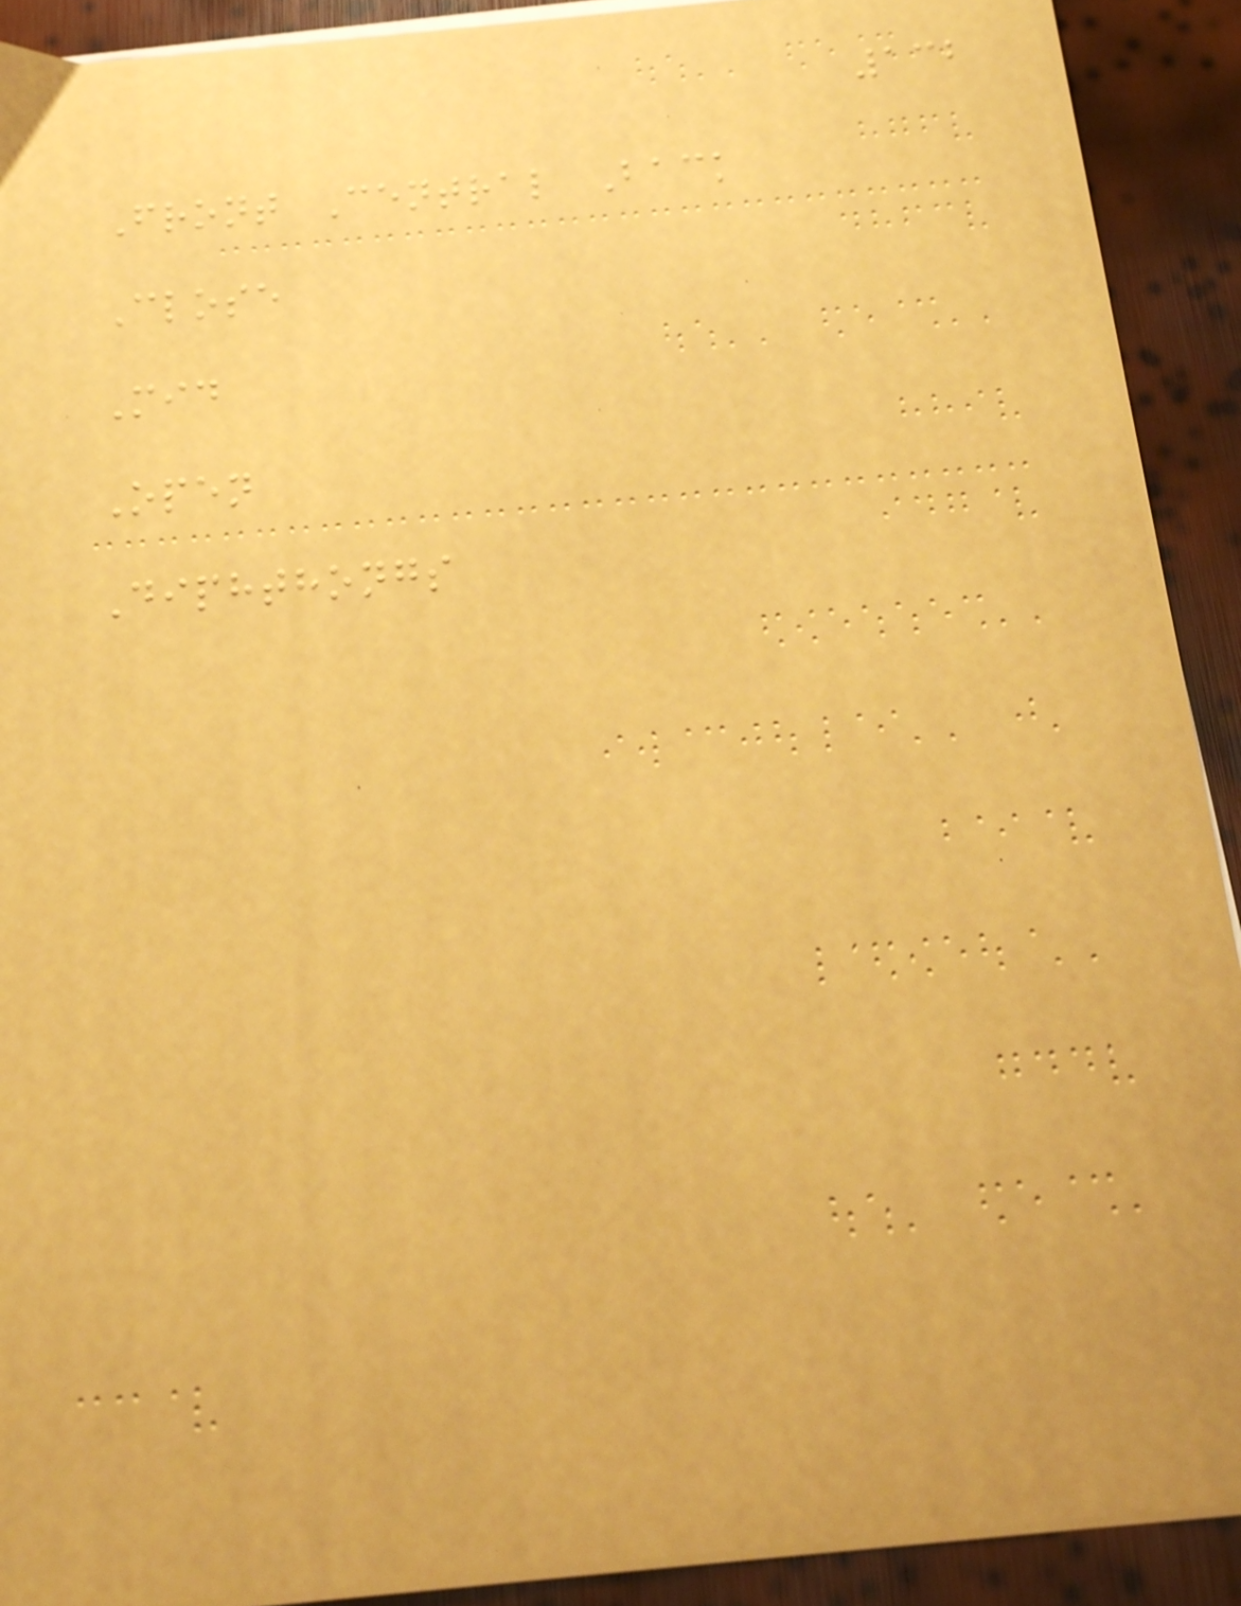132
Front Central Back
Close
Mid
Open
Diphthongs
